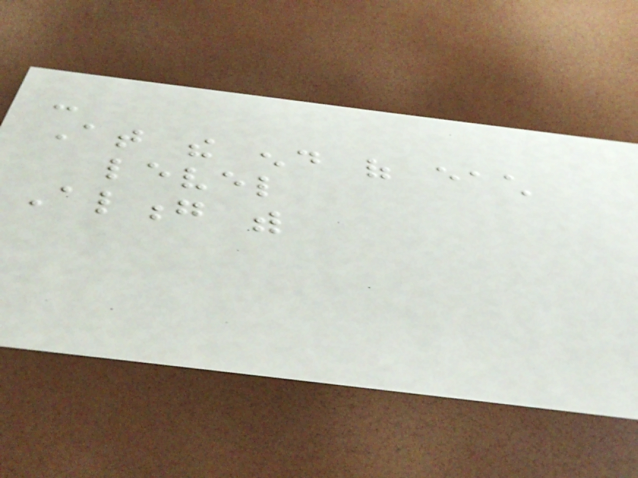-
At the end of each
level
Along with
